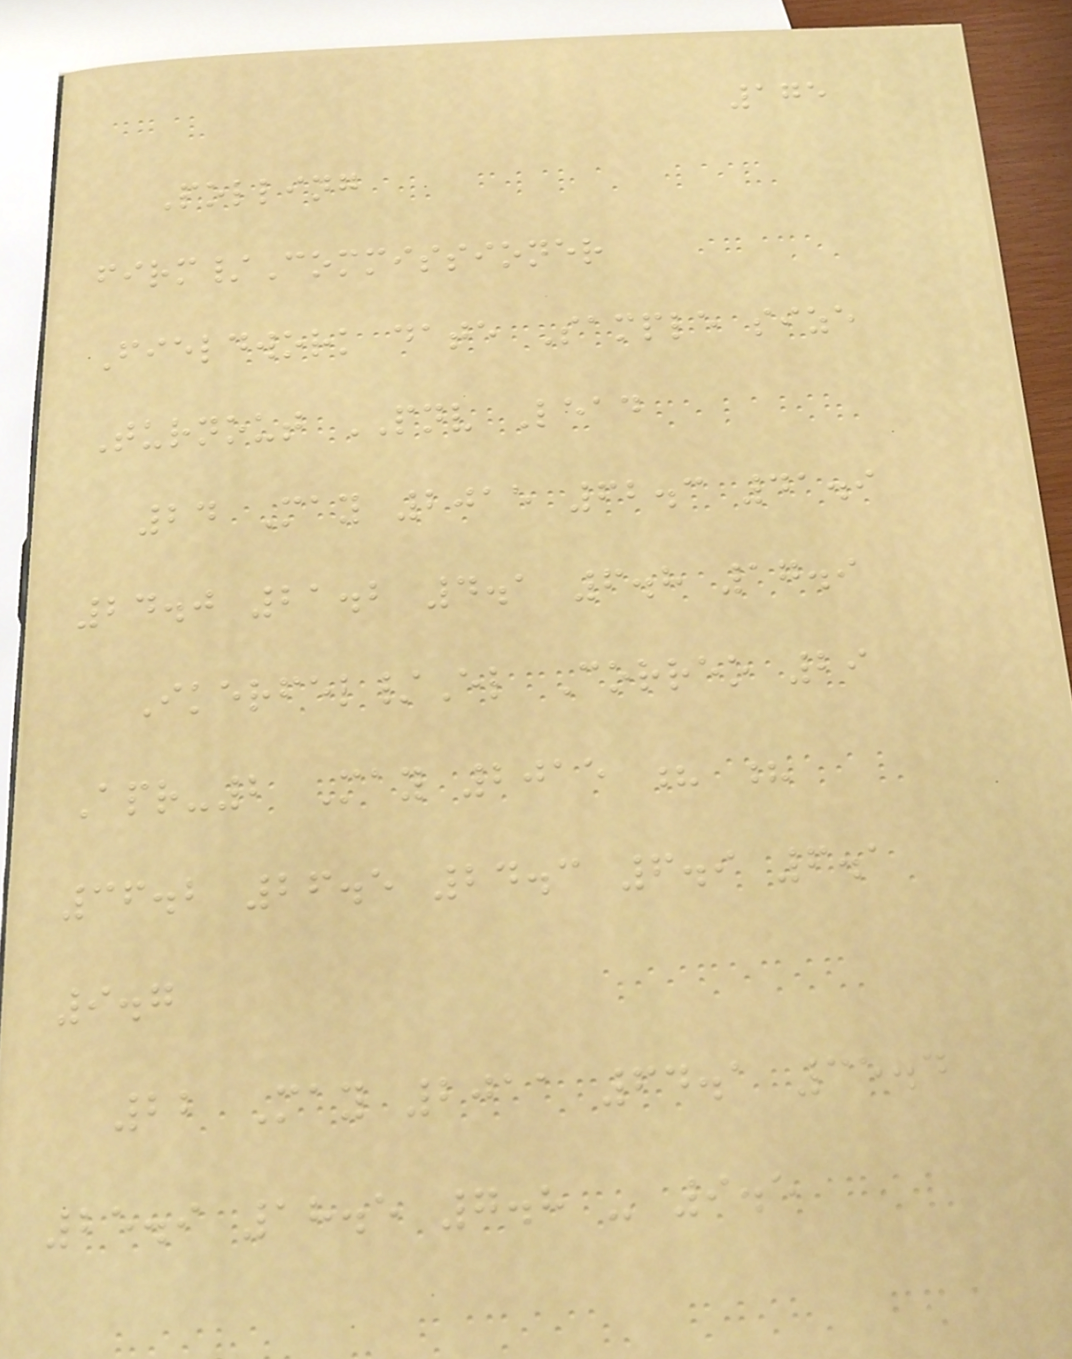175
Polling
firm/Commissioner
Fieldwork date Sample size
Turnout PNV Lead
24 May 2015 62.3 41.9
24.0 21.2 4.1 6.8 17.9
Ikerfel/El Correo 29
Apr-2 May 2015 ? ?
36.2 26.5 24.3 6.9 6.1
9.7
22 May 2011 64.1 35.4
25.9 18.5 7.8 - 9.5
